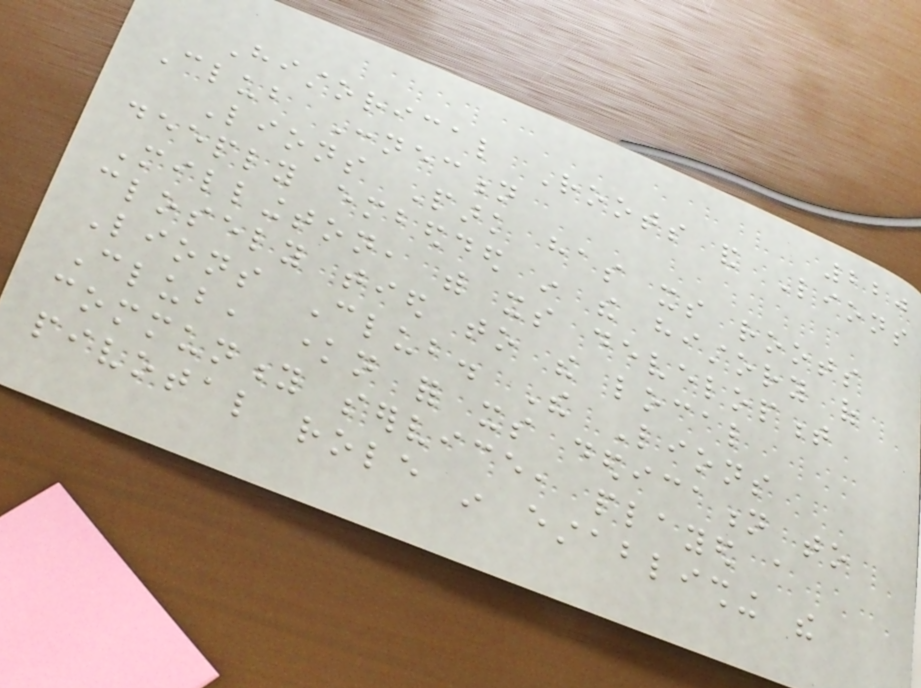220
Historical Roots and Lions
Club Connection
Lions Park has its roots
deeply embedded in the history of
Millington, with its development
closely tied to the local
Lions Club. The Lions
Club, known for its dedication to
community service, played a
pivotal role in establishing the
